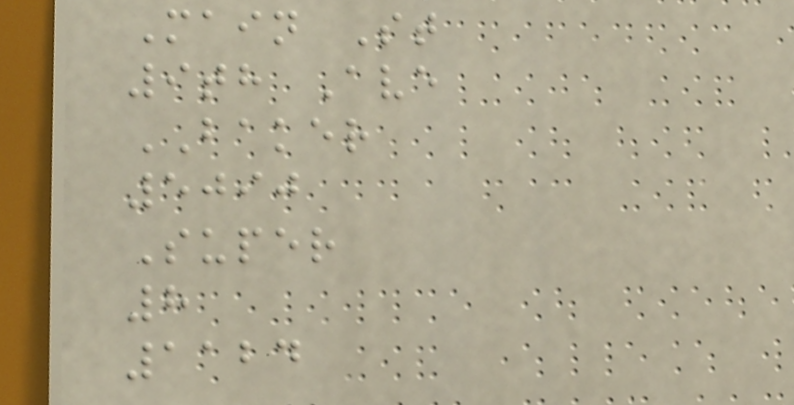Main St
9th Ave
BAKER
5090
Super
8
1124
